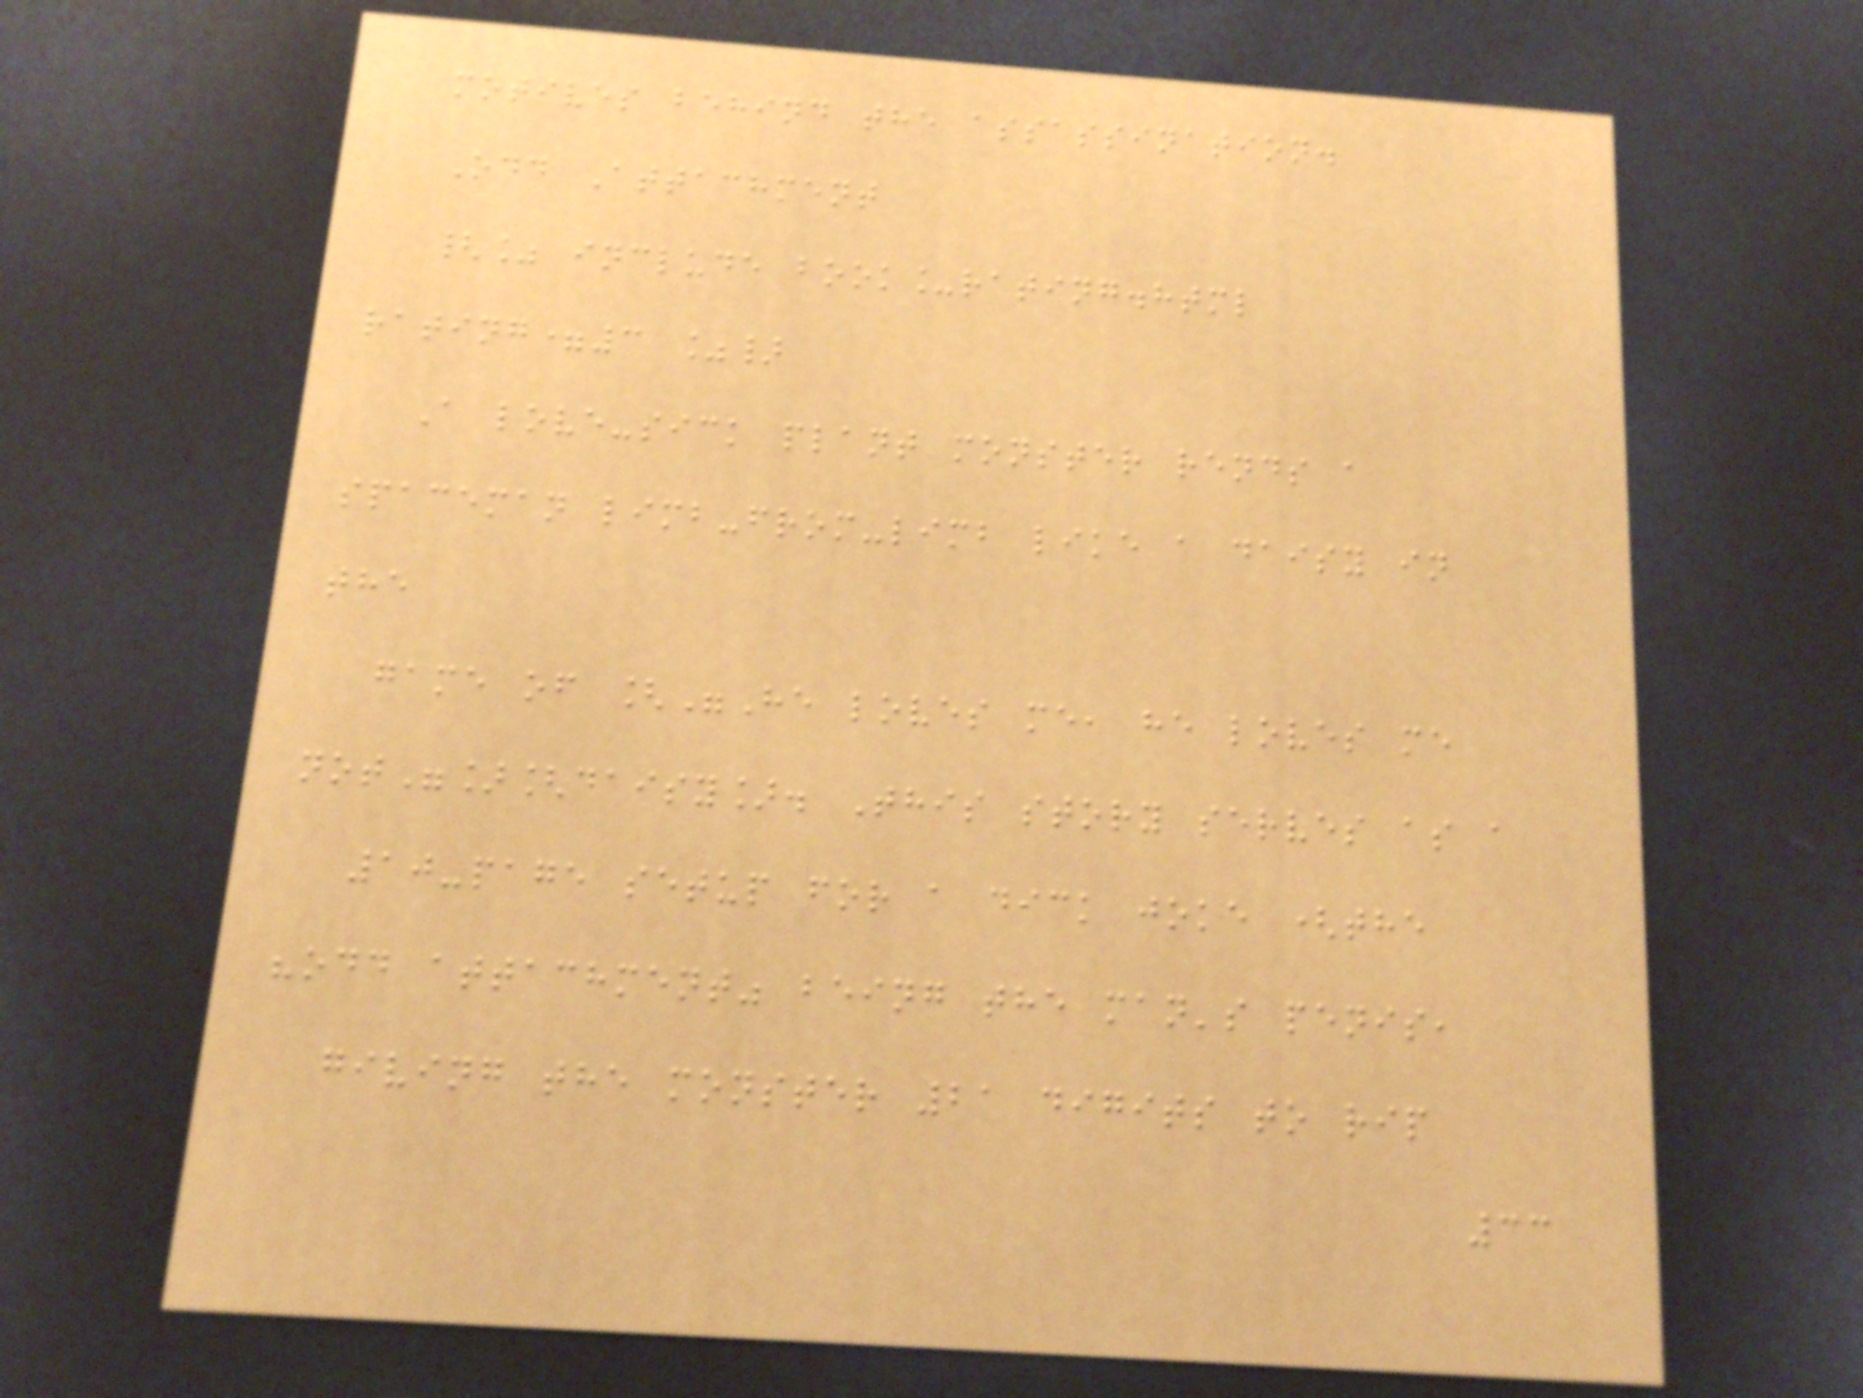motives behind the assassination.
Odd Attachment
{% include book_rating.html
rating=3 %}
A love-sick plant monster rends a
spaceman limb-from-limb like a daisy in
the
game of ["He loves me, he loves me
not"][daisy]. This story serves as a
10-page setup for a dick joke (the
"odd attachment" being the man's penis,
giving the monster 21 digits to rip
33
